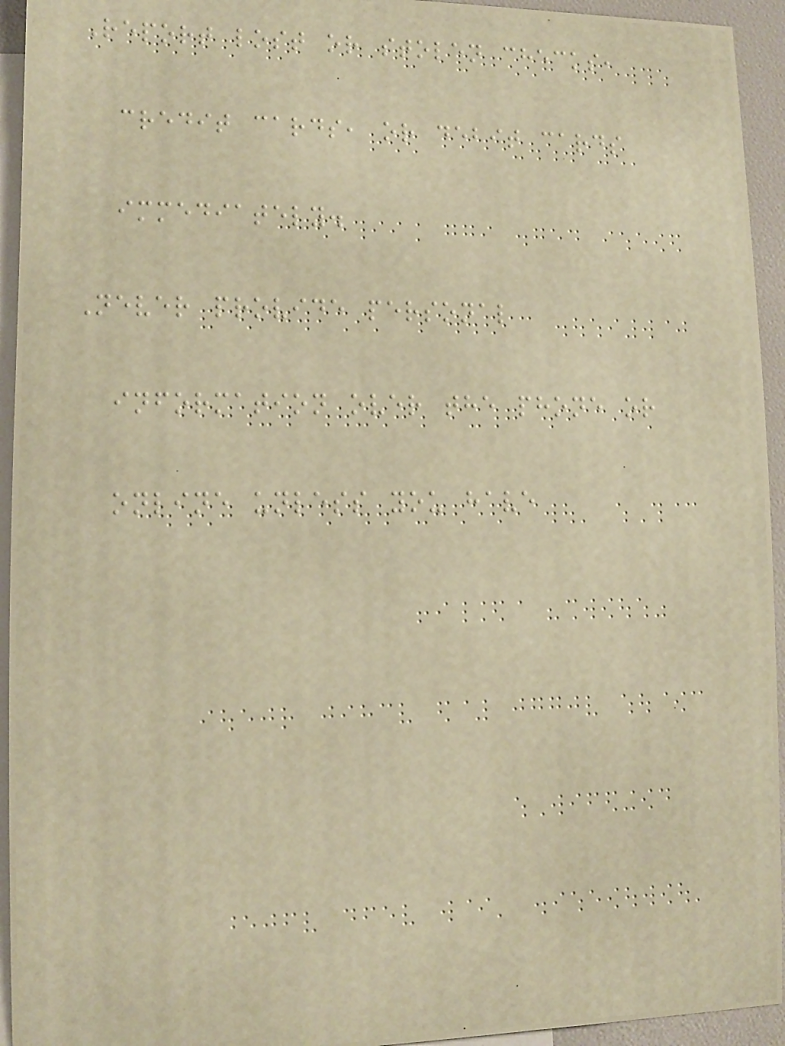Report lost or stolen checks,
credit cards, or debit cards
immediately.
Never provide personal
information over the phone or
online unless you have
